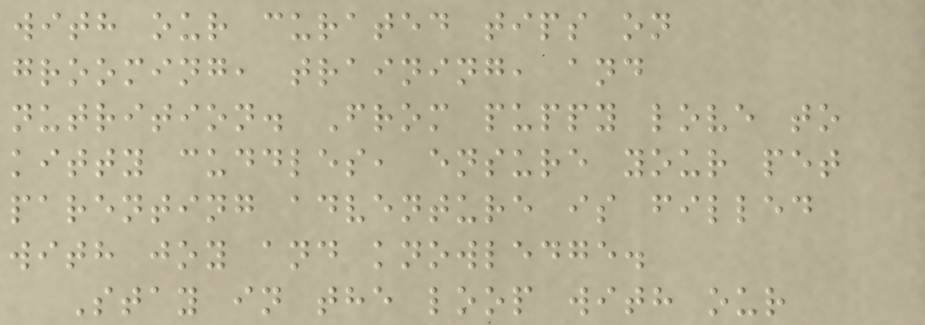with our curated tips on
grooming, training, and
nutrition. From puppy love to
kitty cuddles, ensure your pet
parenting adventure is filled
with joy and knowledge.
Stay in the loop with our
